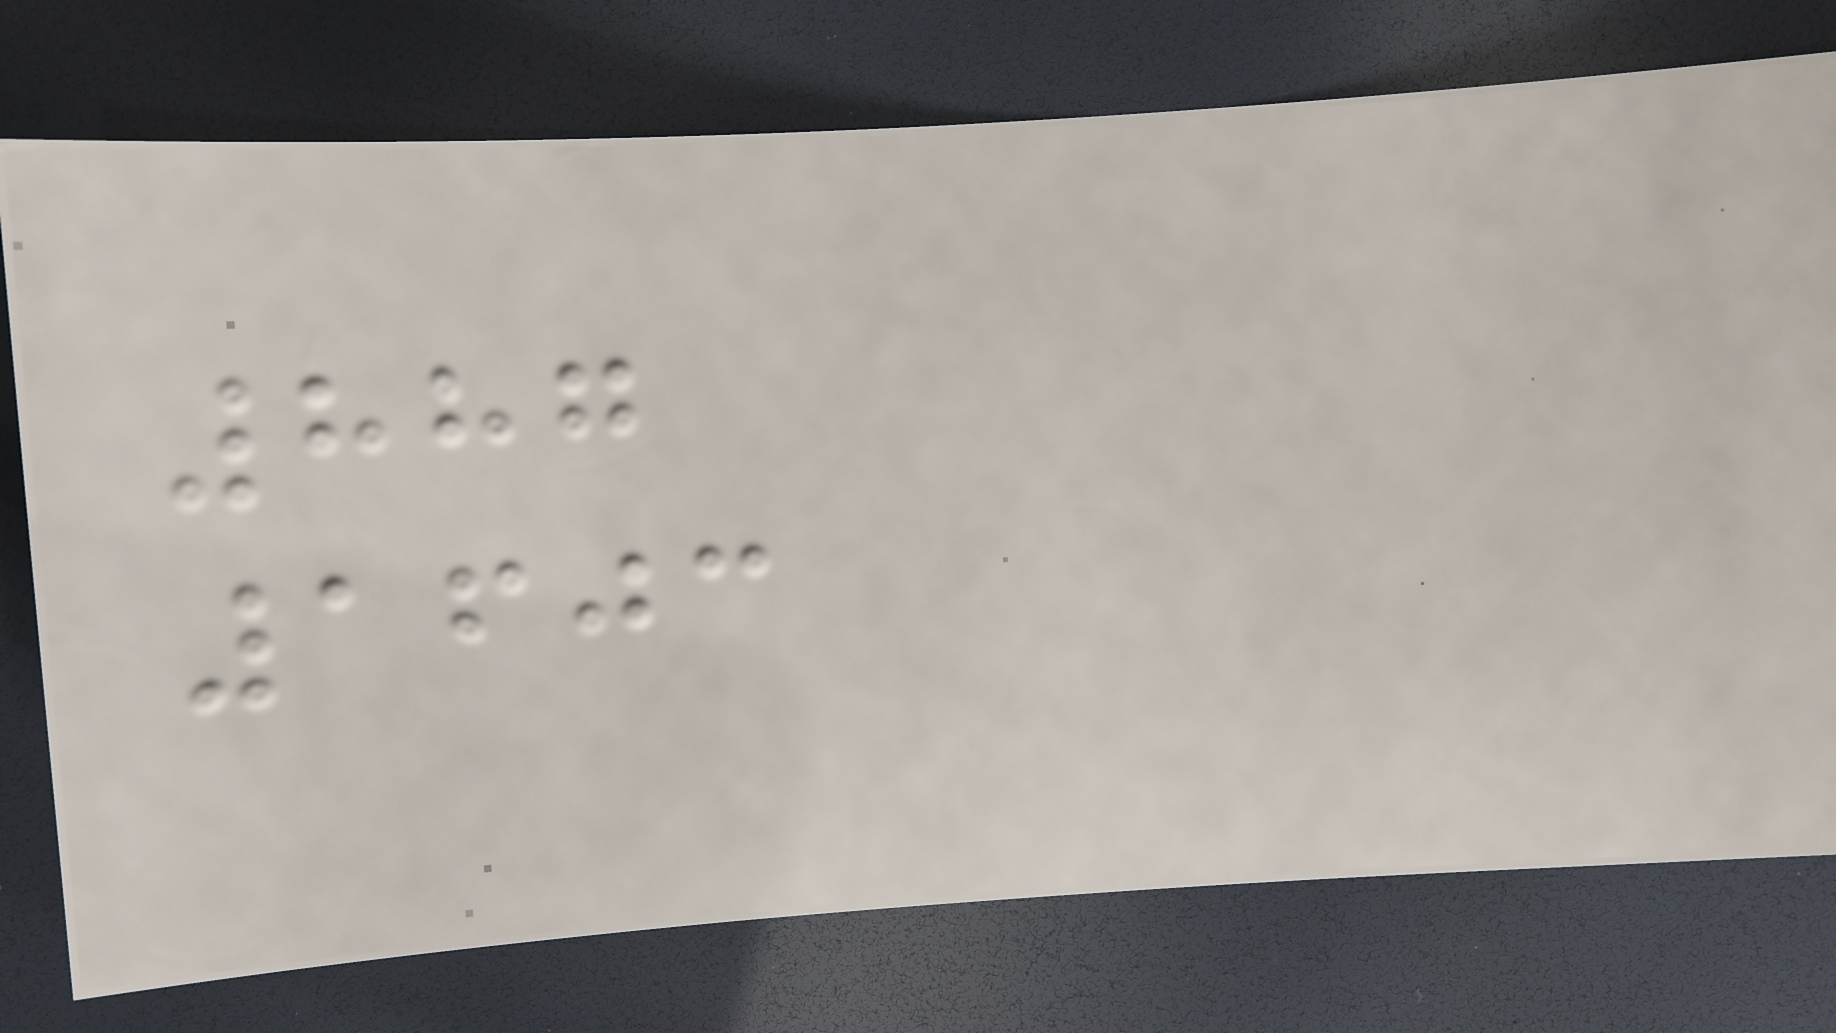887
1603
